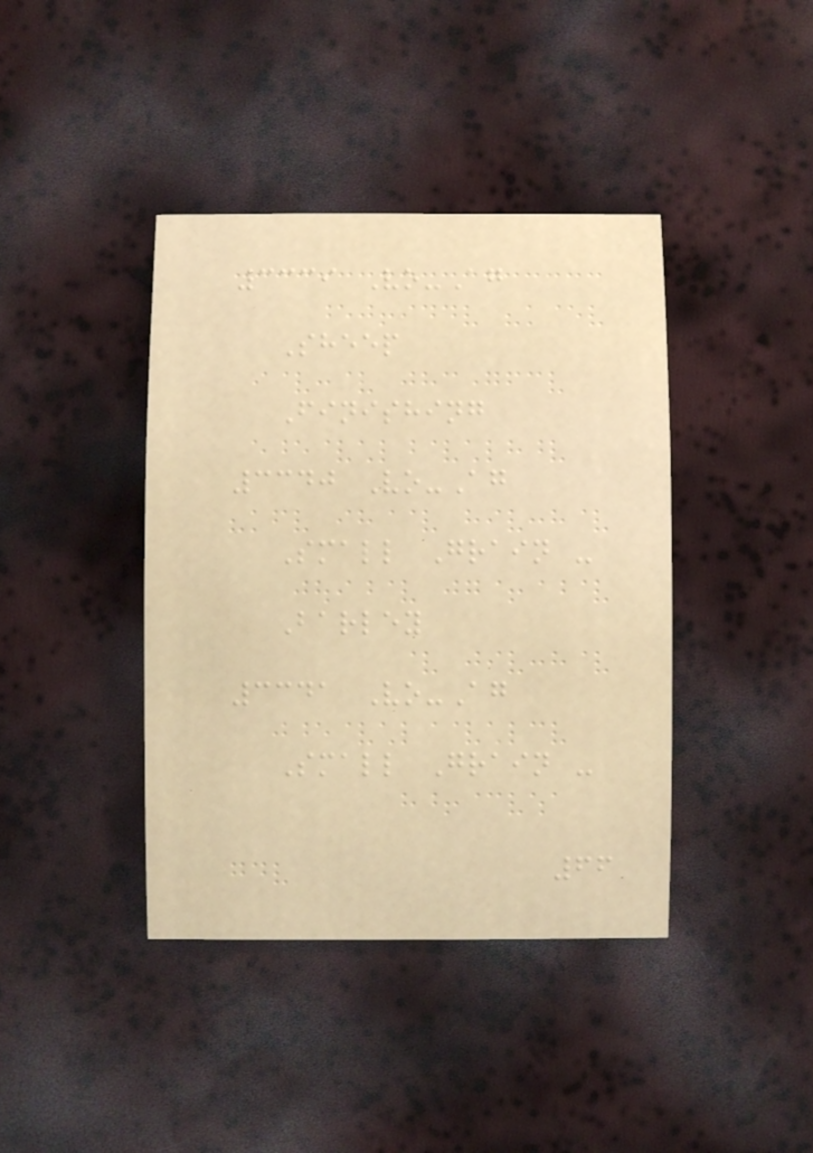3339 Vo-Ag
Sheep
Finishing
3340 Vo-Ag
Small Grain -
Barley
3341 Vo-Ag
Small Grain -
66
